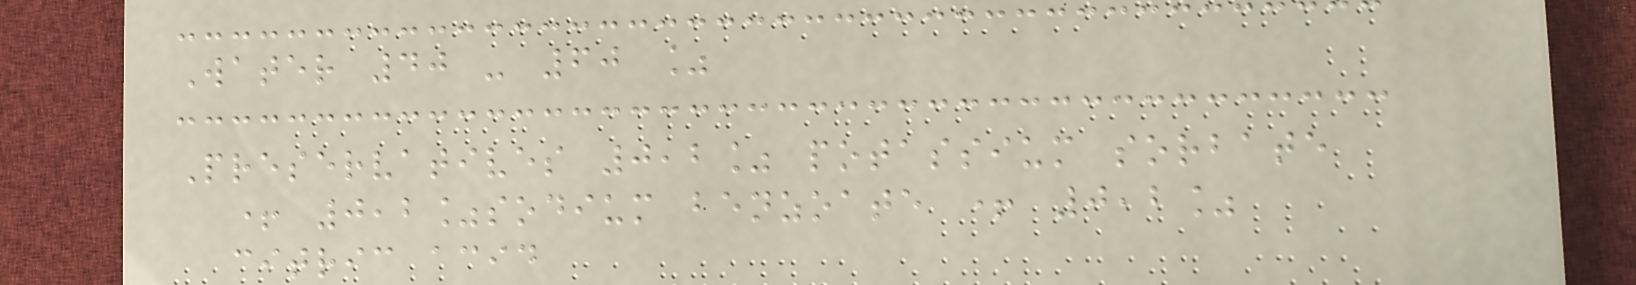Water 40 - 60 %
Preservatives 0,2% potassium sorbate
+ 0,2%sodium benzoate + 0,2%
citric acid
